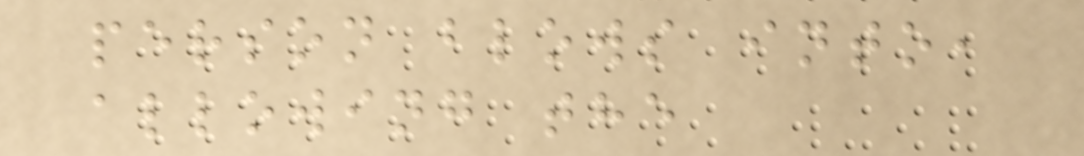person blows into,
allowing the
